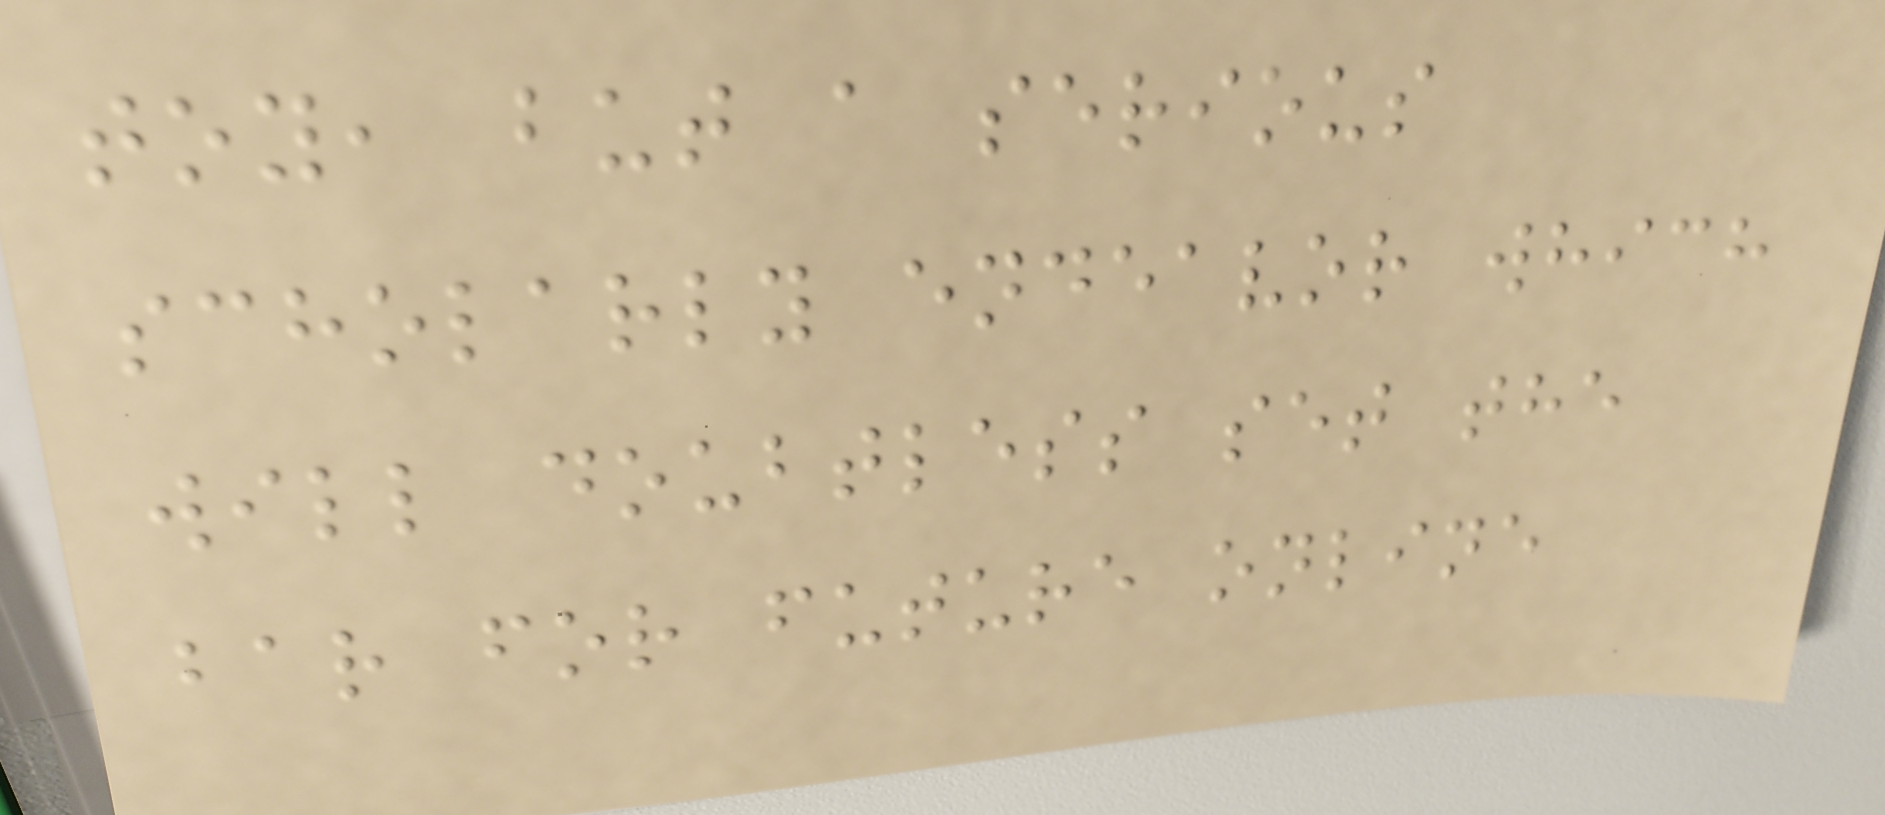toy, but a serious
scholarly endeavor which
will doubtless set the
bar for future online
